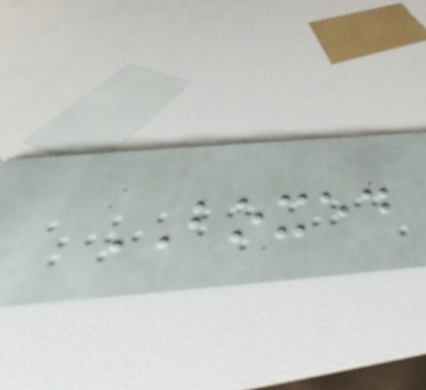BOXED
